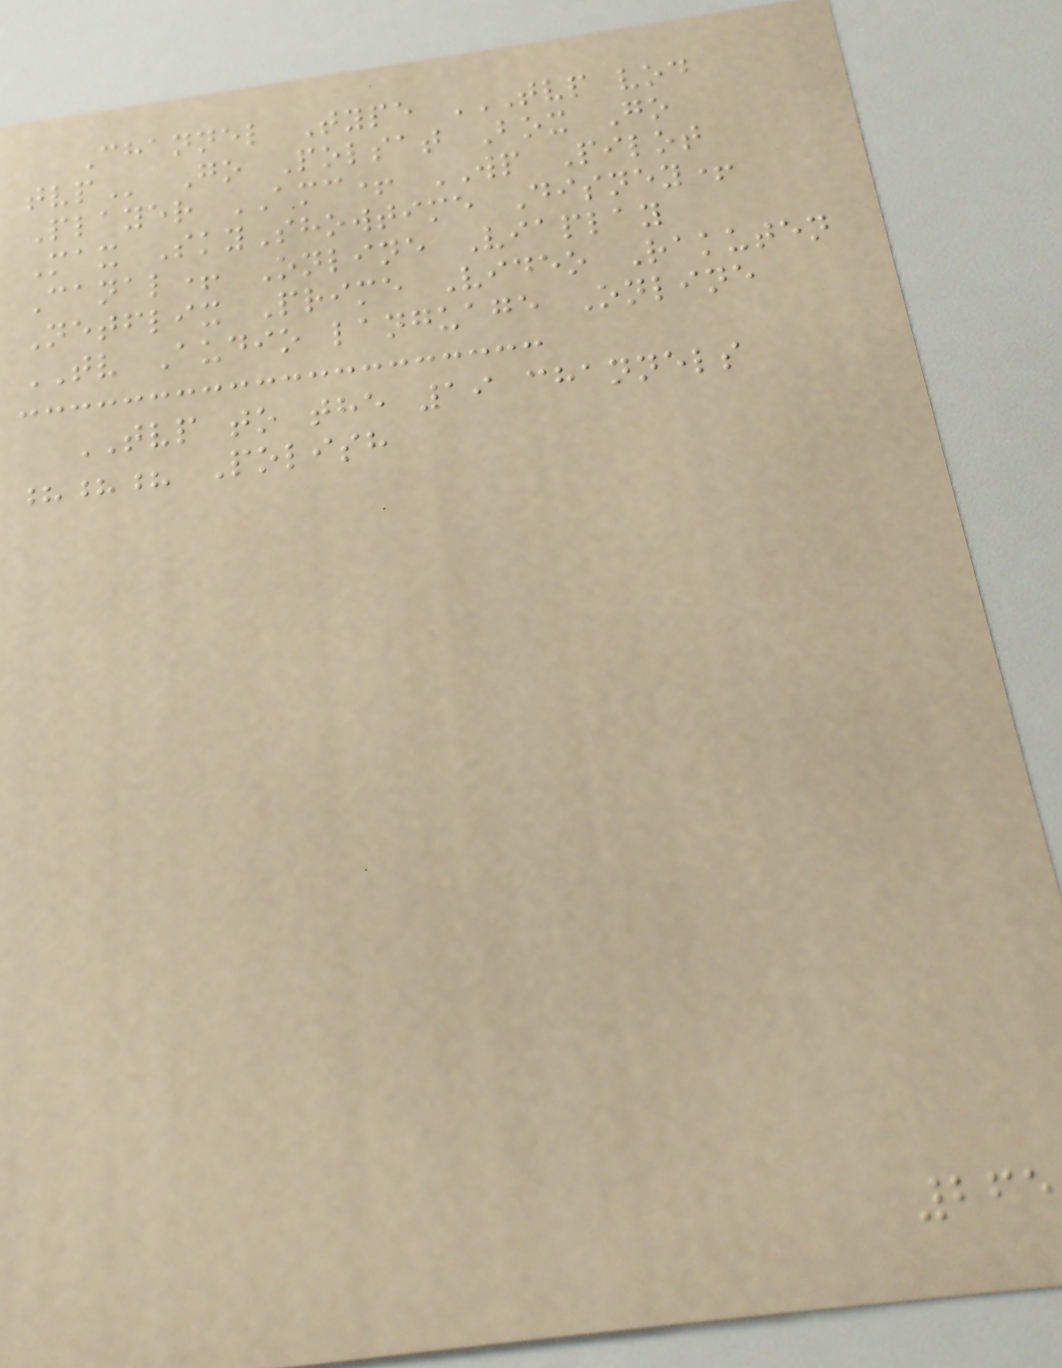Channel Type TVP VOD
TVP Go Polsat Box Go
Player AMC+ WP Pilot
Max SkyShowtime Disney+
Canal+ Online Viaplay
Netflix Prime Video Rakuten
TV Audio language Online
TVP to the 19 channels
??? Polish
265
